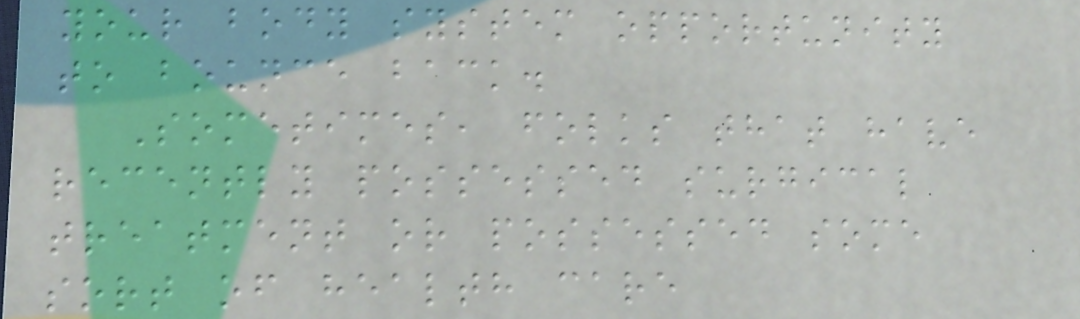your body system opportunity
to bounce back.
Sometimes, folks that have
recently possessed surgical
treatment or possessed some
sort of health care
